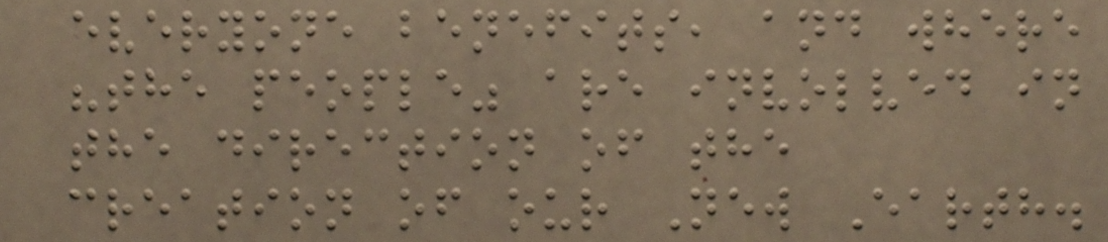everyone benefits, and where
"the people" are involved in
the direction of the
creation of our New Earth.
